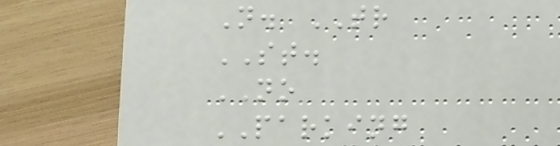N. TR
ST.
NO
PARKING
